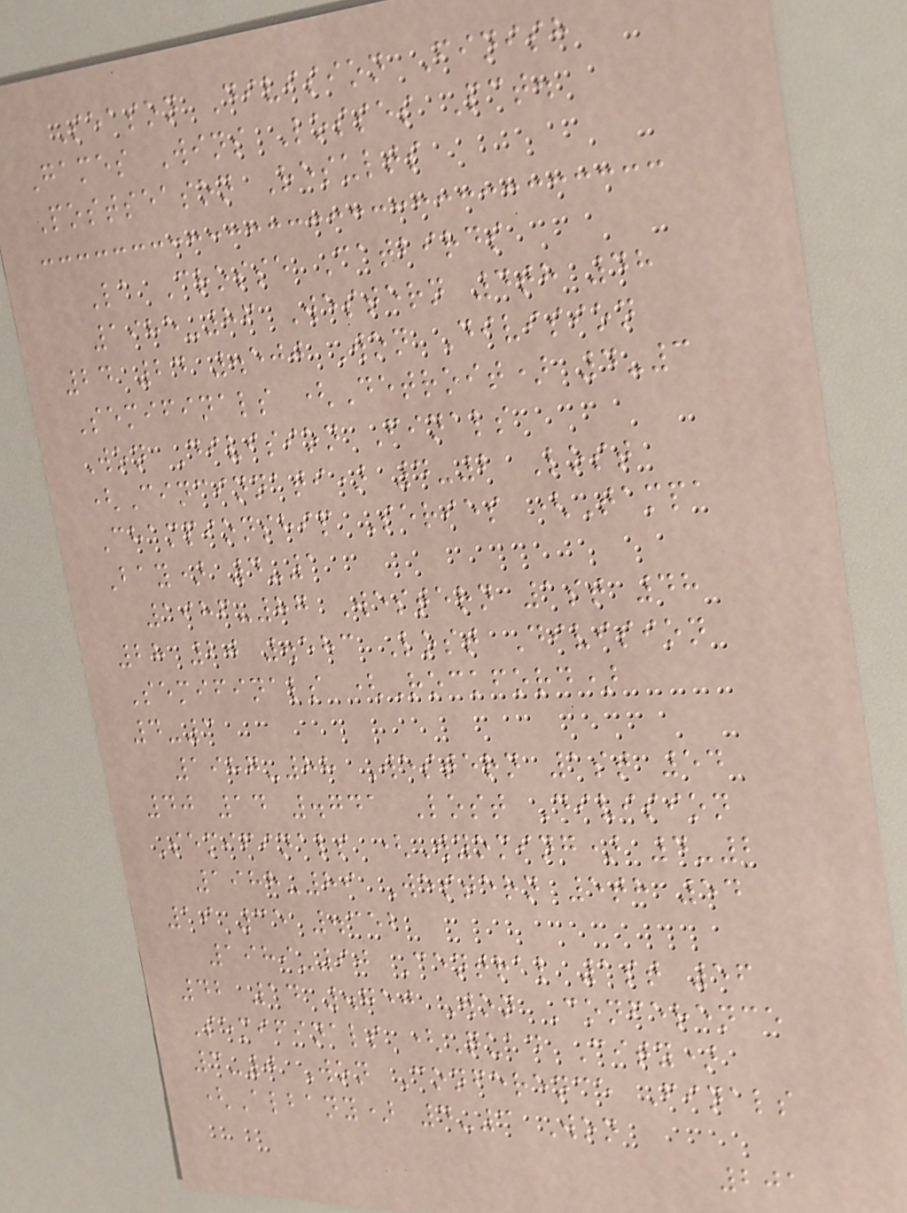Season Division Finish
Games Wins Losses Pct.
Postseason Results
La Crosse Catbirds
1985-86 Western 4th 48
24 24 .500 Won Division
Semifinals (Detroit) 4-3
Won Division Finals
(Cincinnati) 4-2 Lost
Championship Series (Tampa
Bay) 4-1
1986-87 Western 1st 48
28 20 .583 Lost Division
Semifinals (Rockford)
4-3
1987-88 Western 1st 54
40 14 .741 Lost Division
Semifinals (Wyoming) 4-2
1988-89 Western 5th 54
19 35 .352
1989-90 Central 1st 56
42 14 .750 Won Conference
Semifinals (Quad City)
3-0 Won Conference Finals
(Albany) 4-3 Won
201
